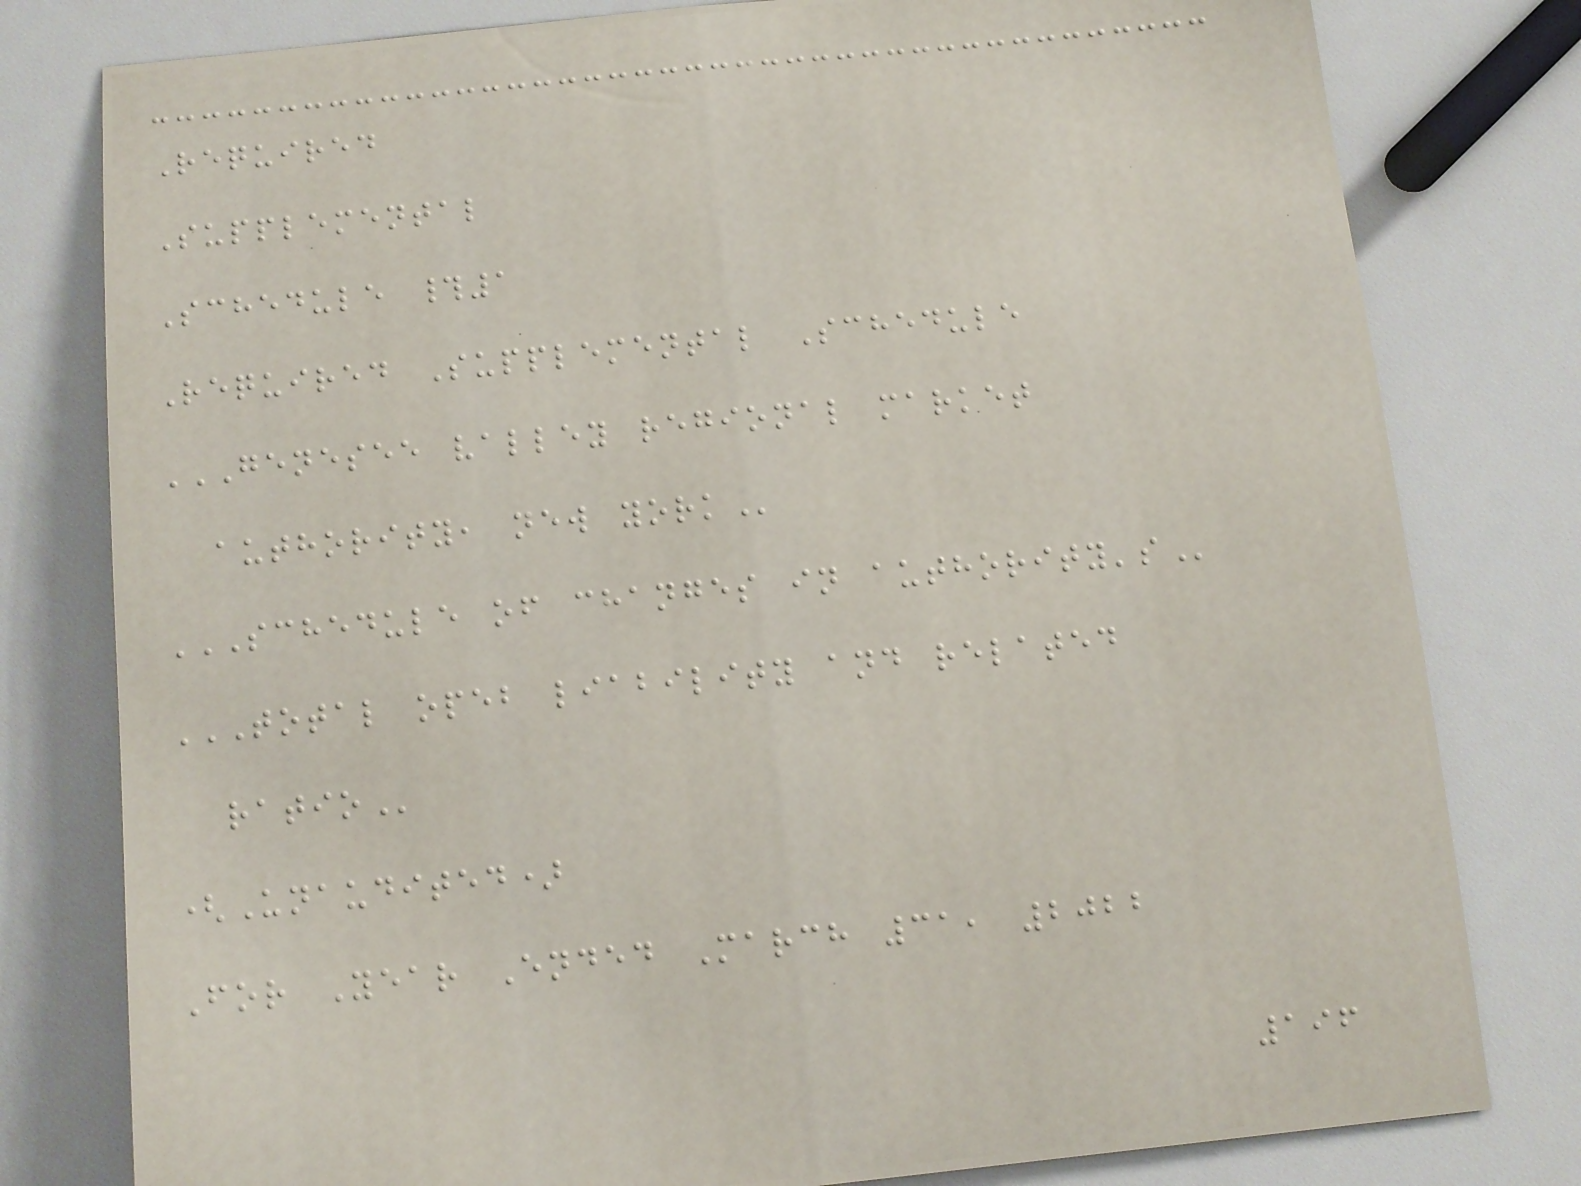Required
Supplemental
Schedule #1
Required Supplemental Schedule
GENESEE VALLEY REGIONAL MARKET
AUTHORITY, NEW YORK
SCHEDULE OF CHANGES IN AUTHORITY'S
TOTAL OPEB LIABILITY AND RELATED
RATIO
(Unaudited)
For Year Ended March 31, 2022
196
